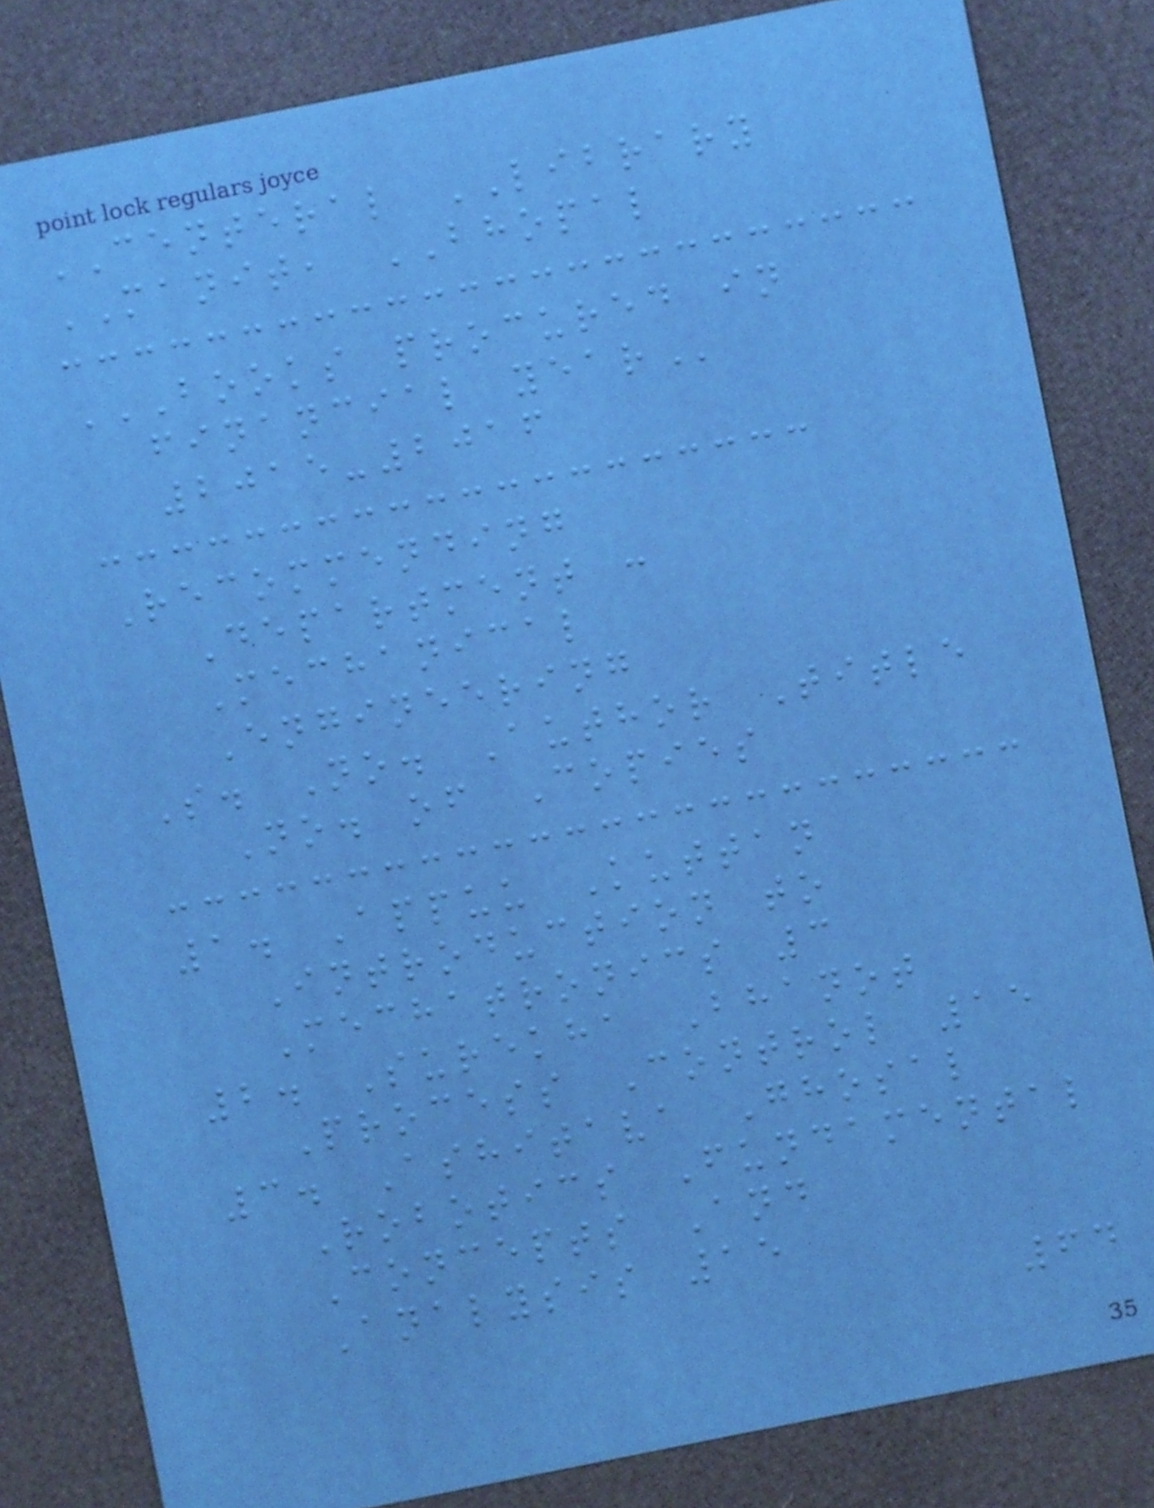CENTERAL LIBRARY
MANIT, BHOPAL
BOOKS PROCURED IN
FINANCIAL YEAR
2015-2016
Recommending
Department :
Mechanical
Engineering
S. No. Author Title
No. of Copies
1. Appuu Kuttan
Introduction to
Mechatronics 3
2. Surekha Bhanot
Process Control 15
3. Ashitava Ghosal
Robotics Fundamental
Concepts And
Analysis 15
64
